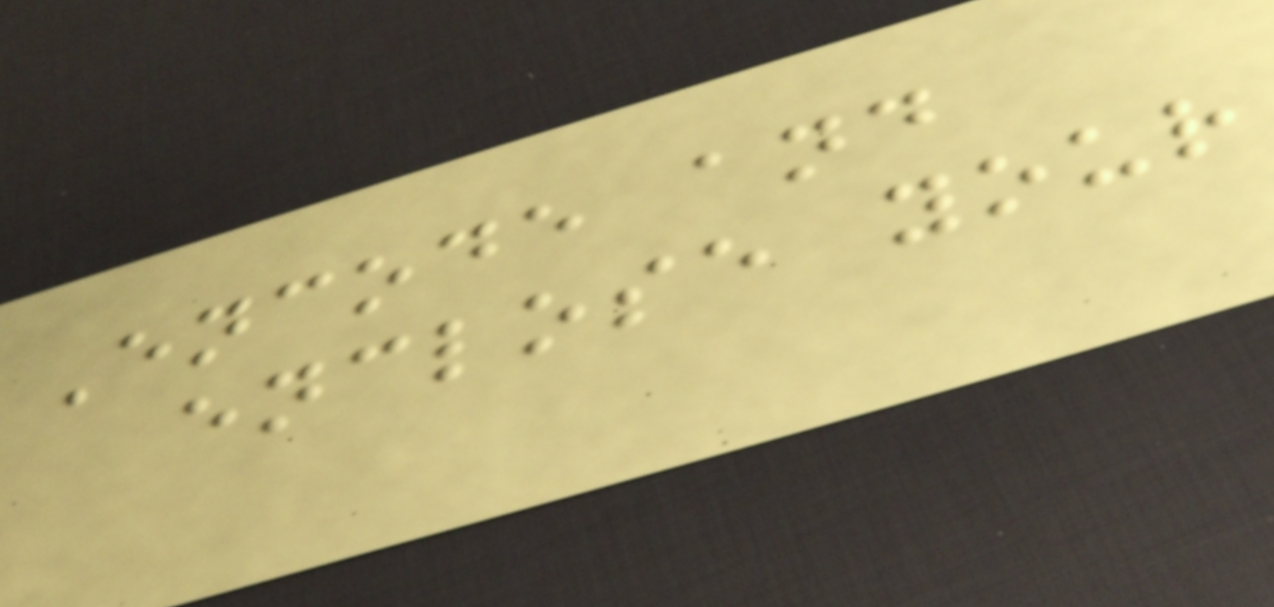Encode and
enclose your
